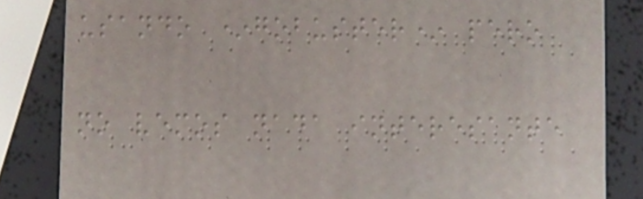usando *gobuster* pero
no vemos nada interesante
